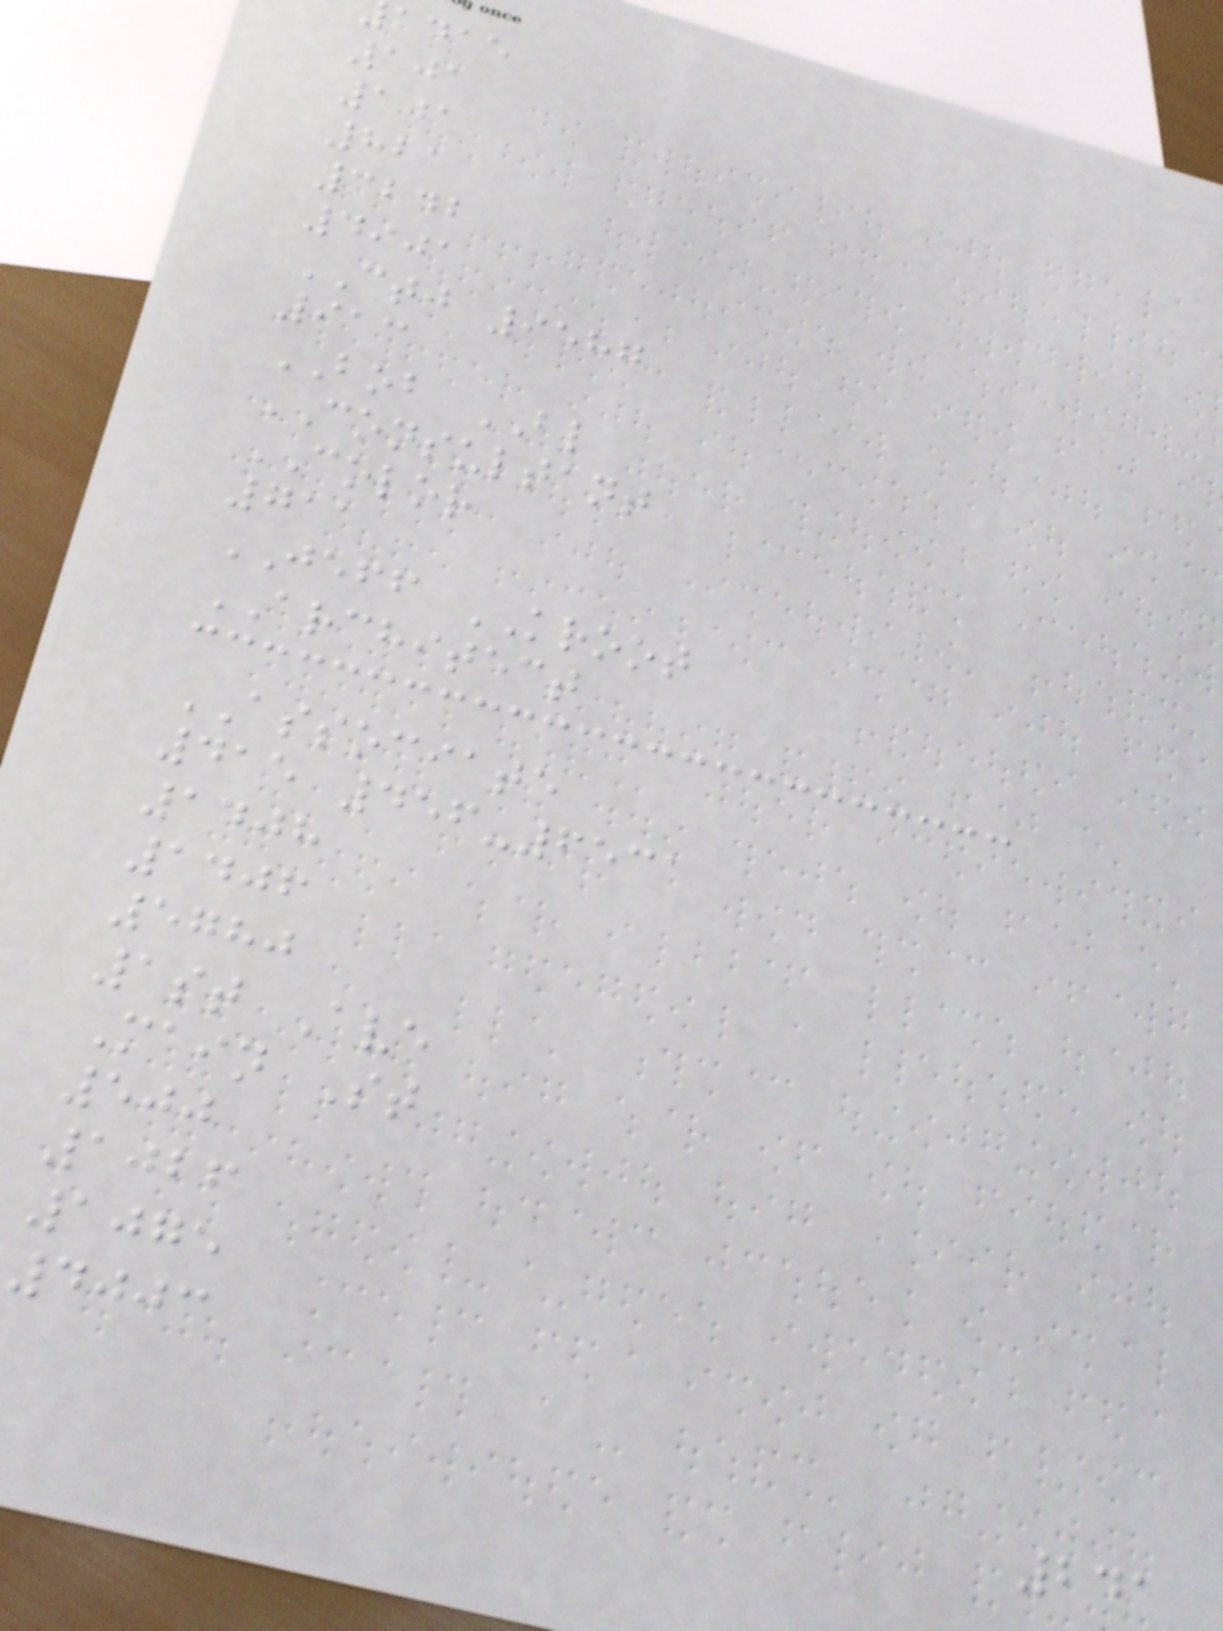adae
101
101
821
3242
4901
CTJ 9587
913
BOB BL
CONSULTANT
COLOR
711
JEFF KROOT
ARCHITECT
ASSOCIATE
415 456-6531
1408
1406
5780
1st Ave
Main St
500
1026
1075
4003
241
